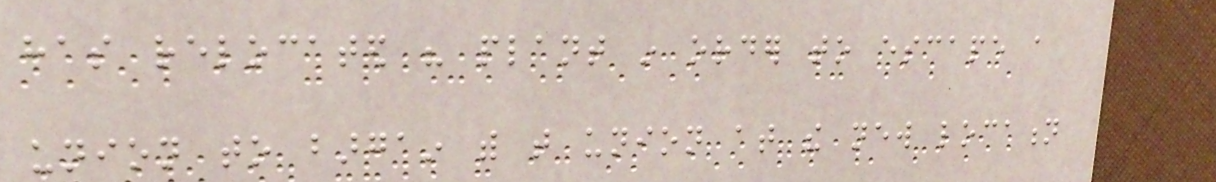has relocated his plant in order to escape a
union to bargain with that union at the new location
